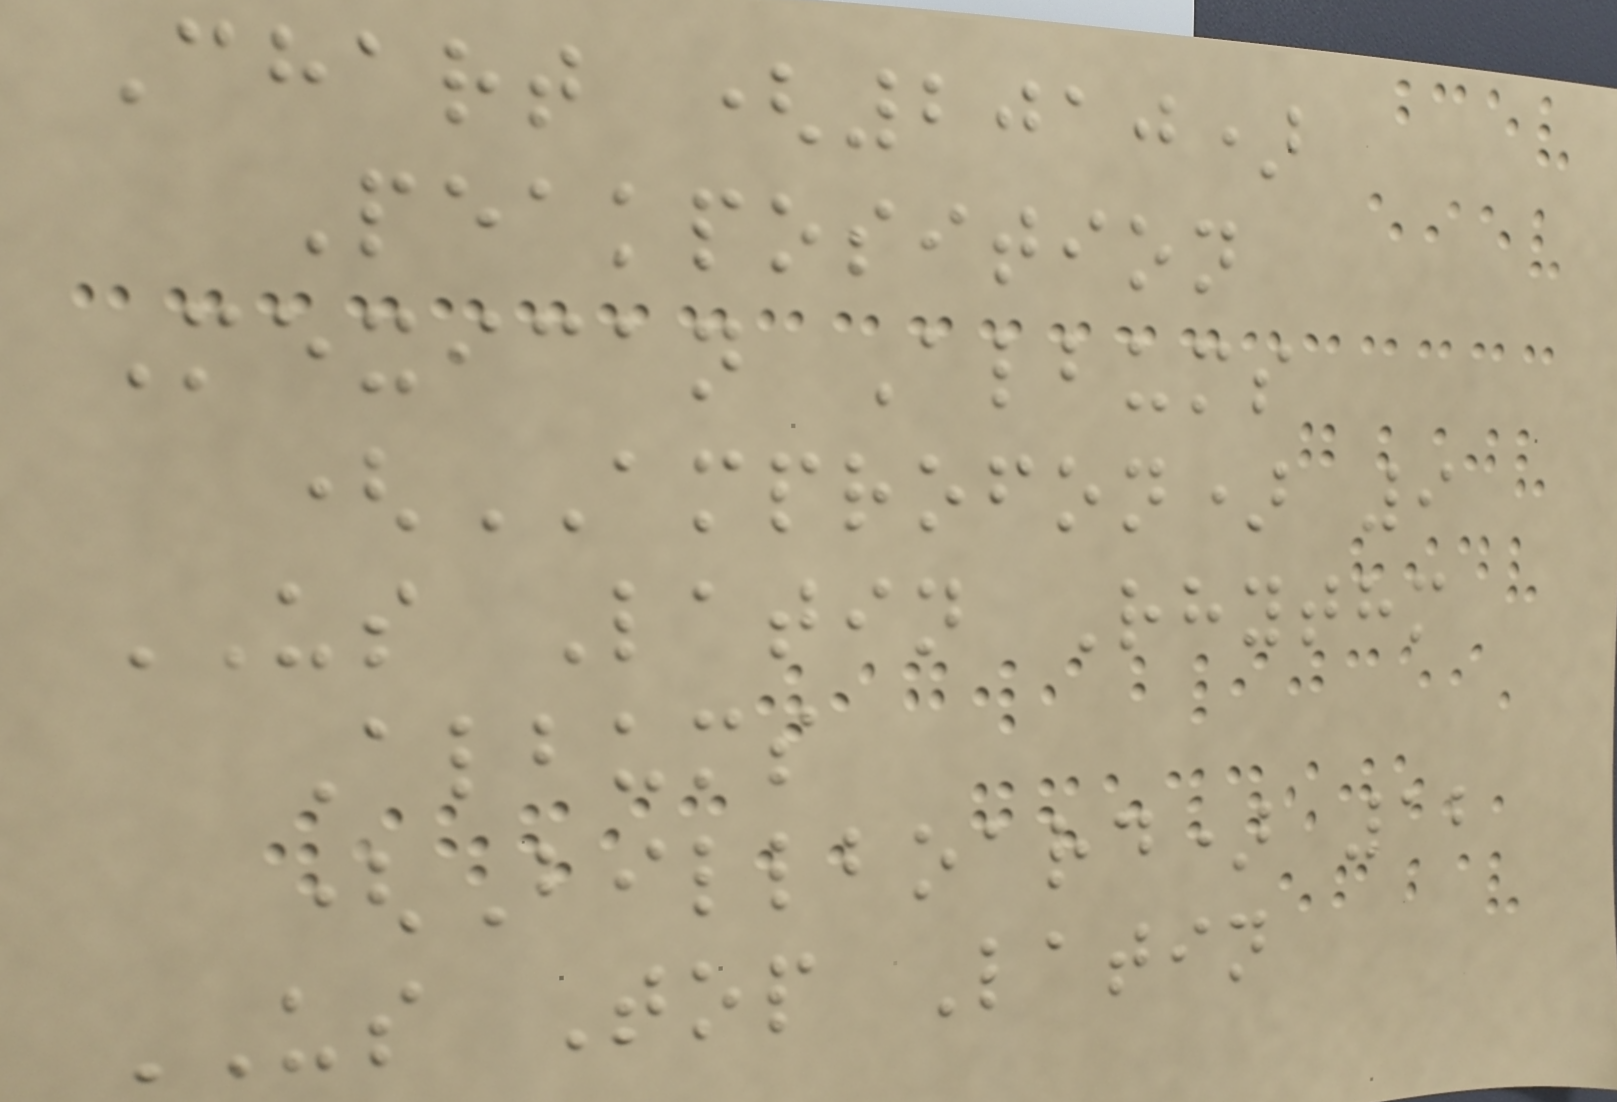Chart (2010)
Peakposition
Mexican Albums
(AMPROFON) 9
US Latin Rhythm
Albums
(Billboard) 12
US Top Latin
